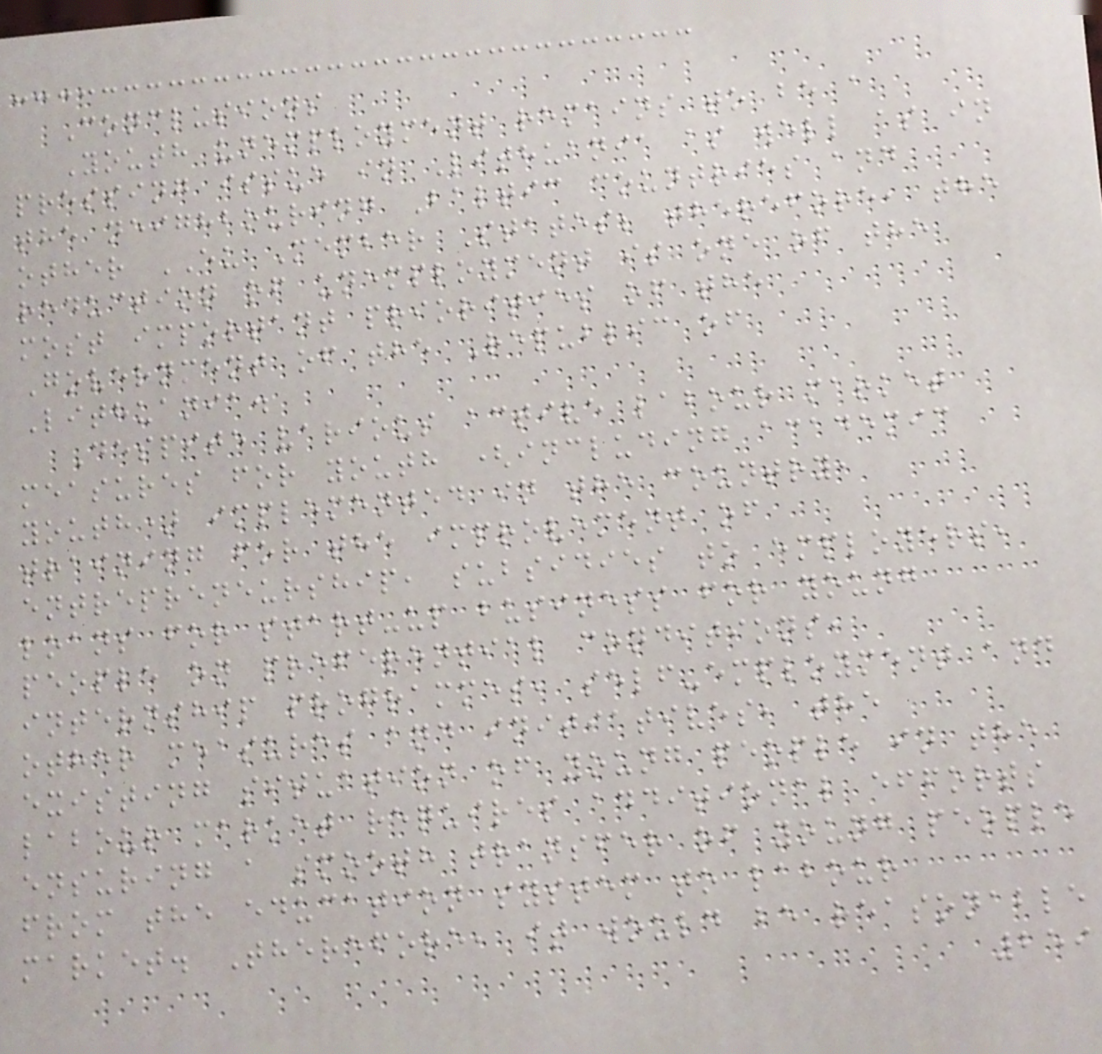Conclusions
Youth unemployment remains to be a
pressing issue in Lithuania as well as in
the neighbouring Baltic countries and
other EU Member States; therefore, the
reduction of unemployment is one of the
most important priorities of the
Government of the Republic of
Lithuania.
Despite various active labour market
measures for youth (including academic
youth) implemented in the country,
training for the improvement of
entrepreneurship, subsidies to employers,
loans for start-up business for young
people on preferential conditions,
internship programmes, self-employment and
other measures and initiatives, the
existing situation of young people in the
labour market requires additional efforts
ensuring a smooth transfer of young people
from the education system to labour
market. Therefore, it would be reasonable
259
